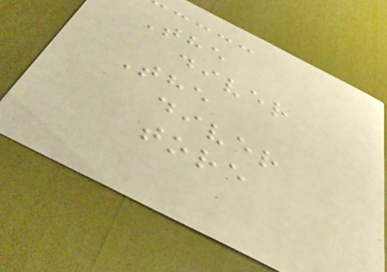The
diver
The
diver
tore
